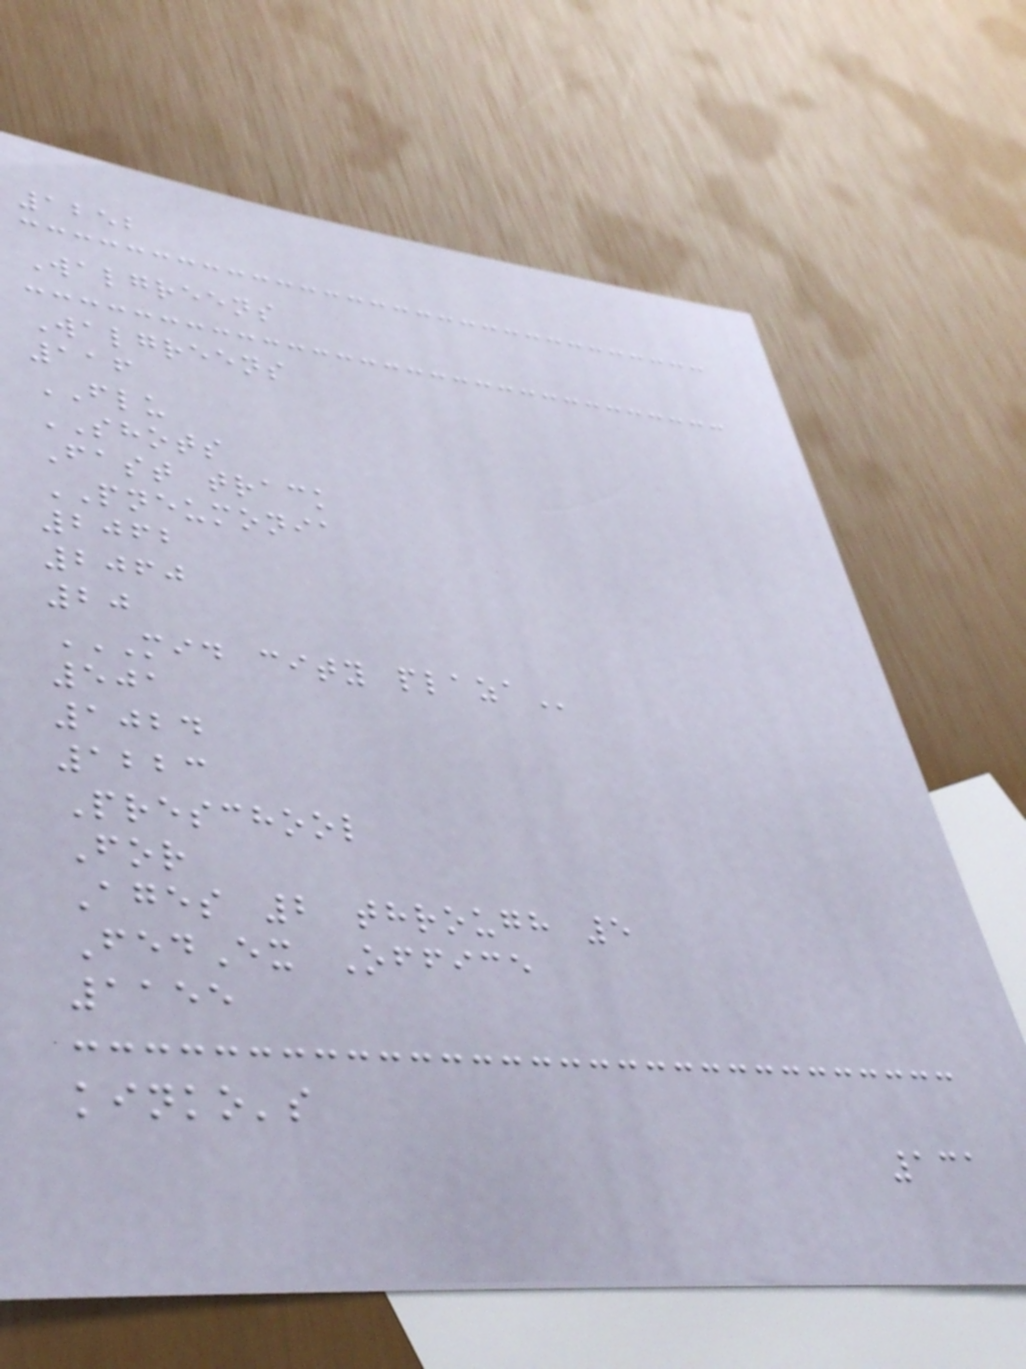1252
Walgreens
Walgreens
116
FLU
SHOTS
Fast track
PNEUMONIA
2062
2060
20
MID CITY PLAZA
501
1024
1223
Preschool
For
Ages 2 through 5
FedEx Office
1155
kinko's
131
